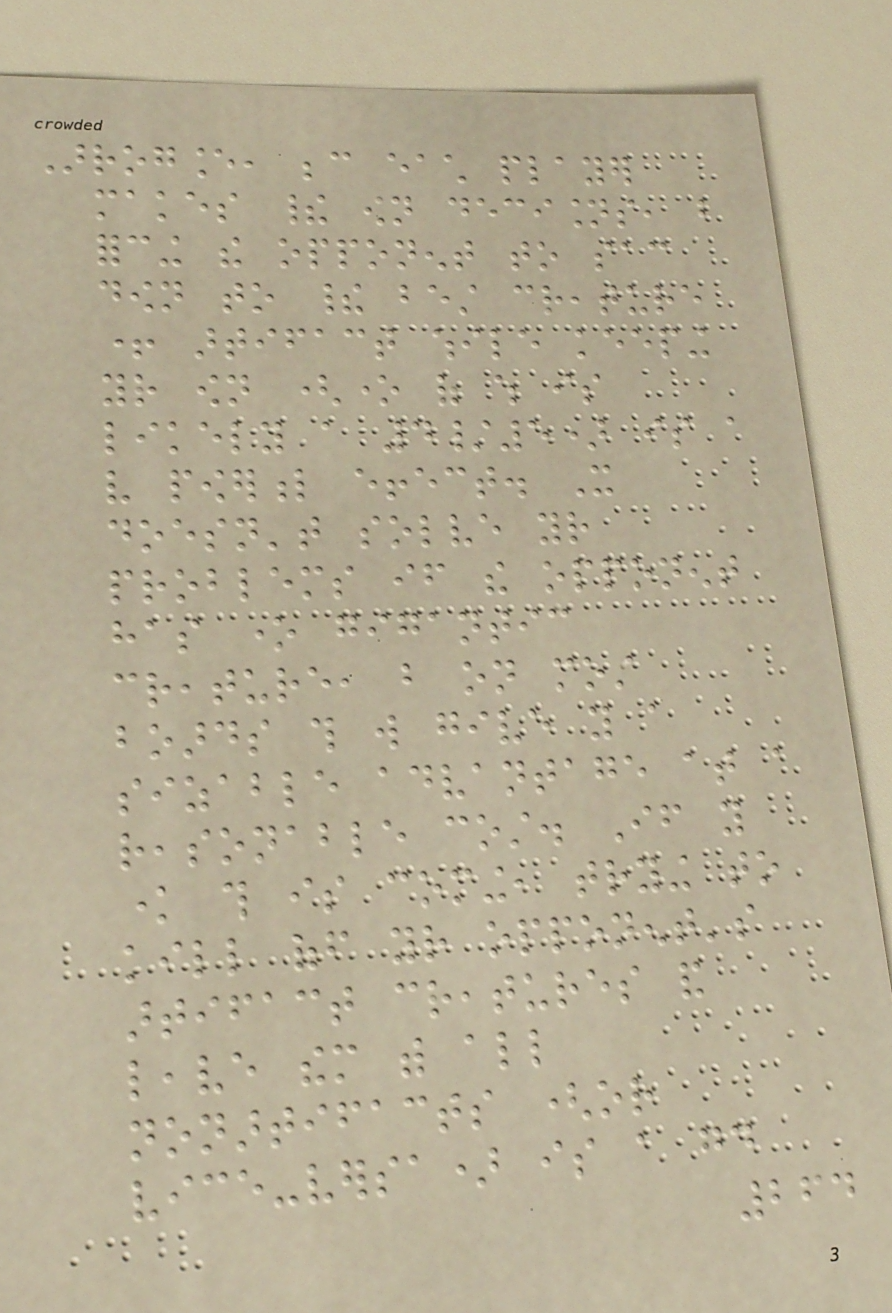Arrogance, because each player
makes their own decisions, but
forcing the opponent to sac
down to their best creature
+ artifact while keeping
your own (one of which is
likely a 4/5) is a
very powerful effect. It
doesn't solve your
problems if the opponent
has one gigantic
creature, but on most
boards this will give you a
sizable advantage at a
reasonable cost. If you
know this is coming, trying to
kill off your opponent's
artifact creatures and
leave them with all
nonartifacts (or
vice-versa) is a good
264
